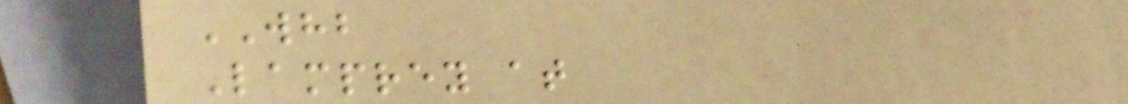WHB
Lamprey at
